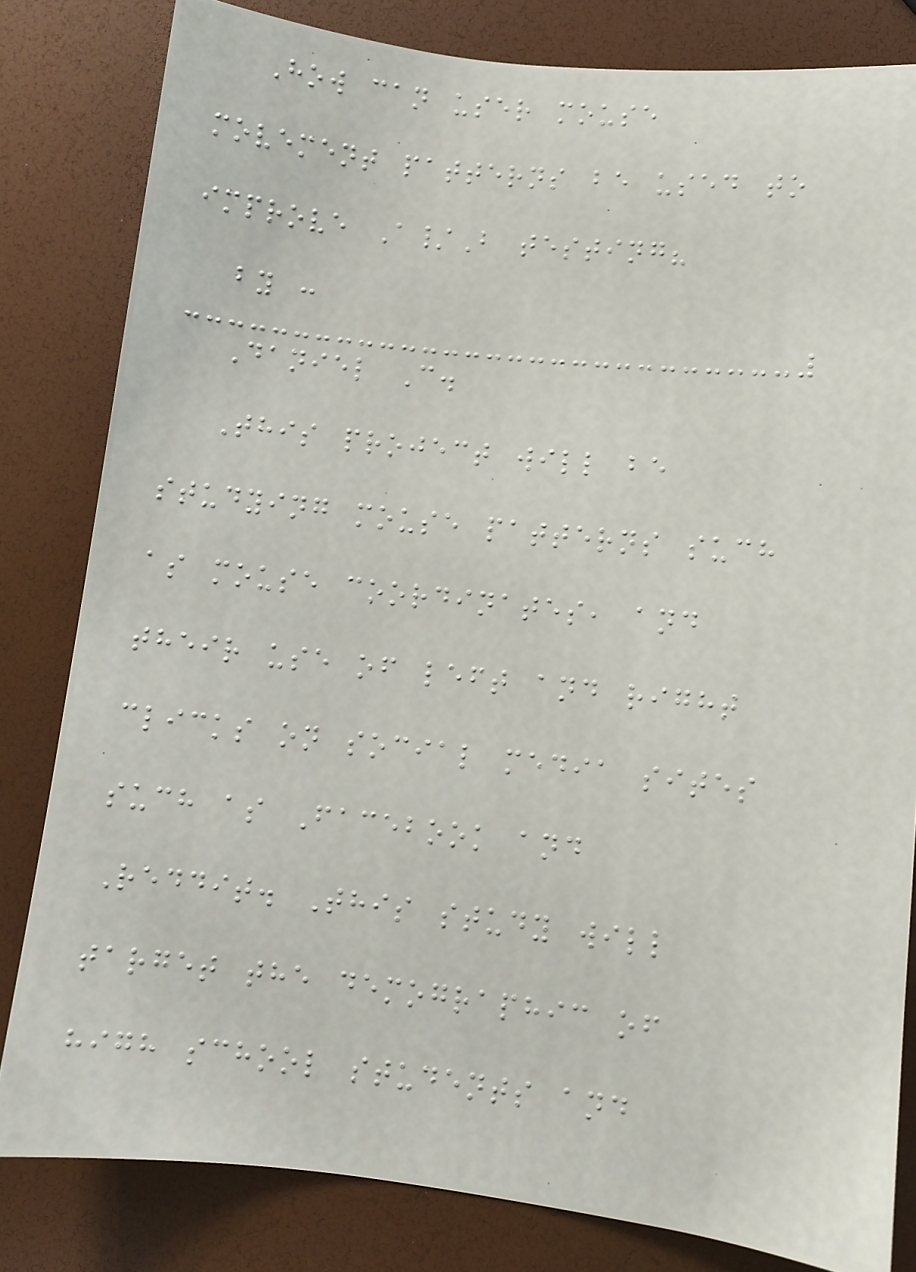How can user mouse
movement patterns be used to
improve A/B testing?
by :
Daniel C.
This project will be
studying mouse patterns such
as mouse coordinates, and
their use of left and right
clicks on social media sites
such as Facebook and
Reddit. This study will
target the demographic of
high school students and
